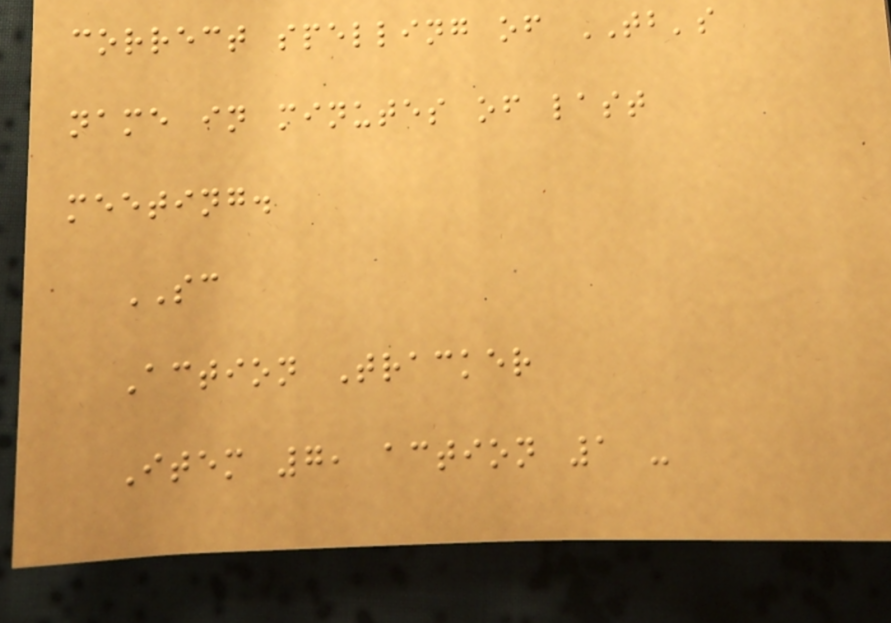correct spelling of TB's
name in minutes of last
meeting.
SC
Action Tracker
Item 7, action 1 -
